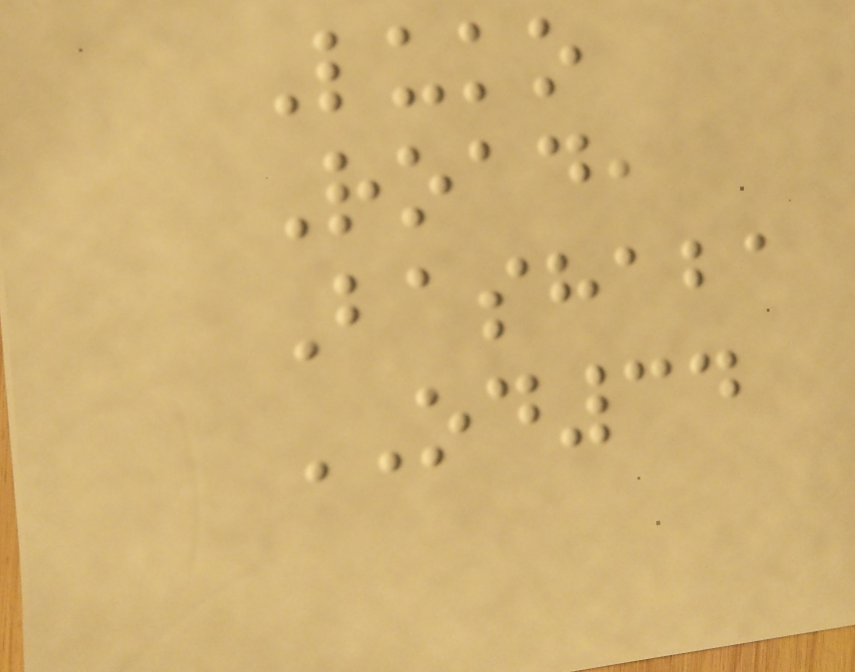Luko
Road,
Bashaba
OD34
